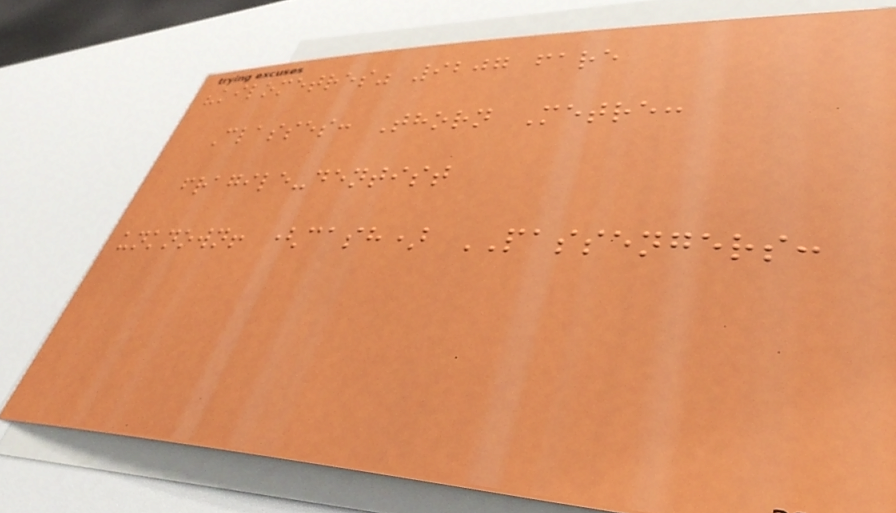"kilometres" 9207 fare
Classes: Thorn Metre:
fragile-dentist
unknown! (cash) PASSENGERS:
